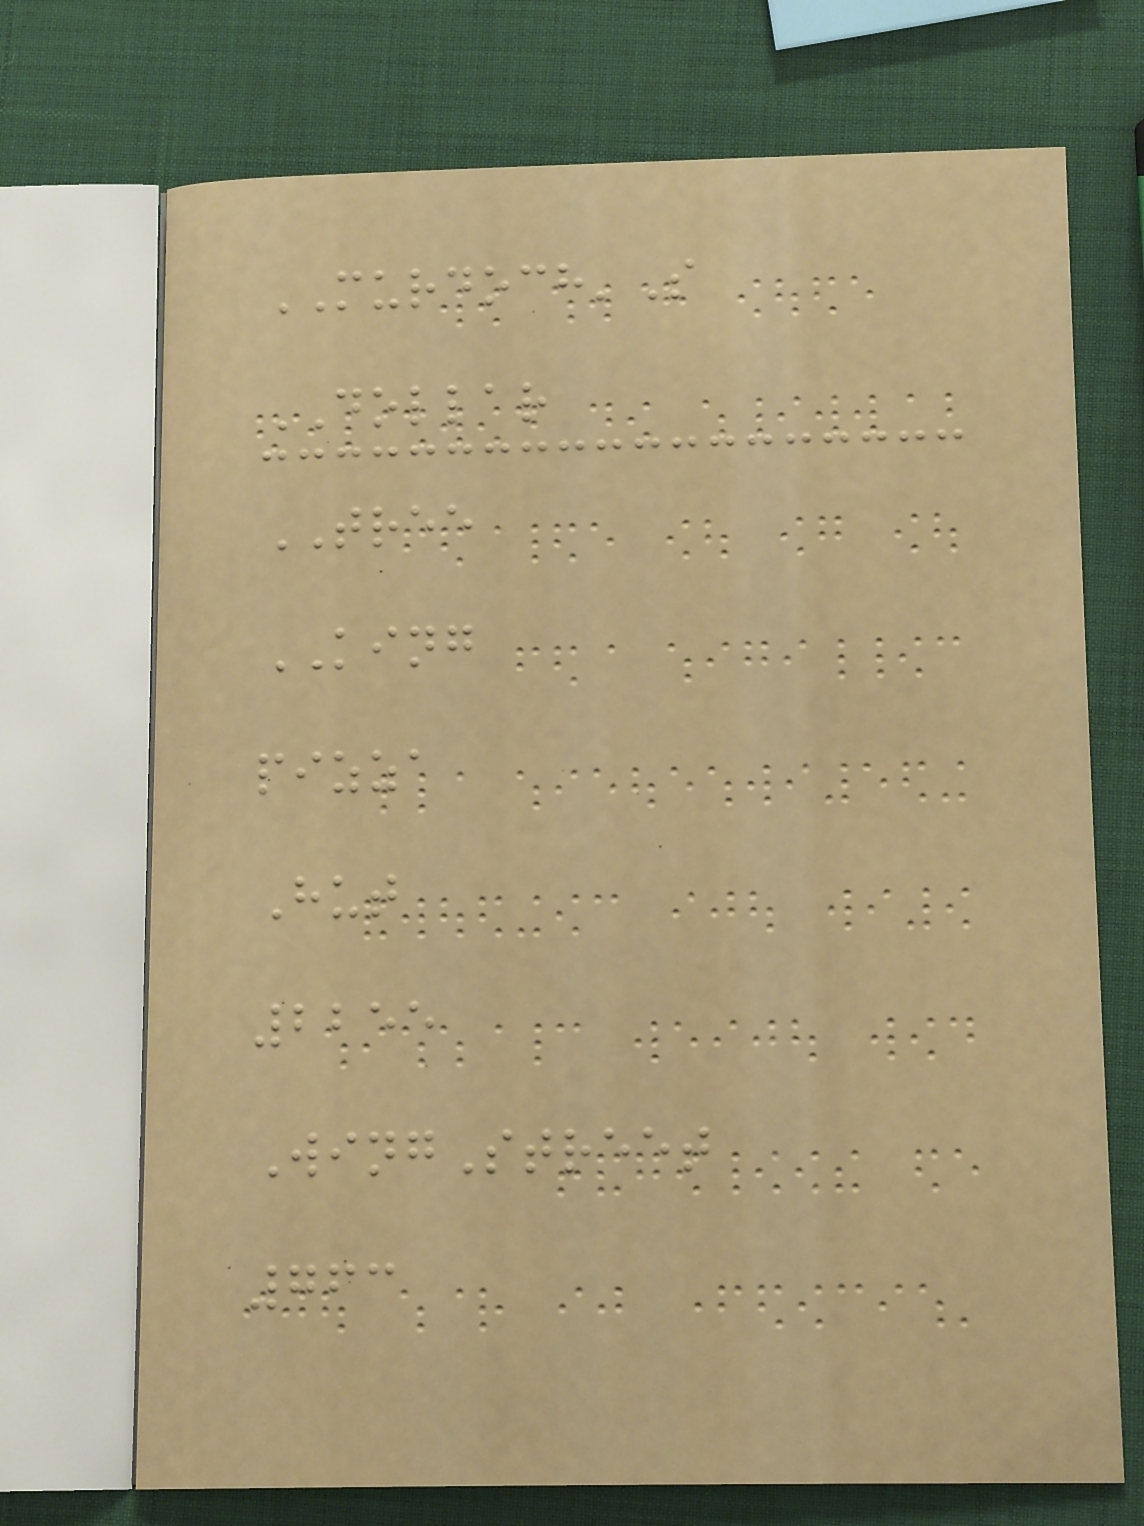MURDOCH'S
DOLLAR
TREE
KING
pizza
Hut
2255
WingStreet
763
